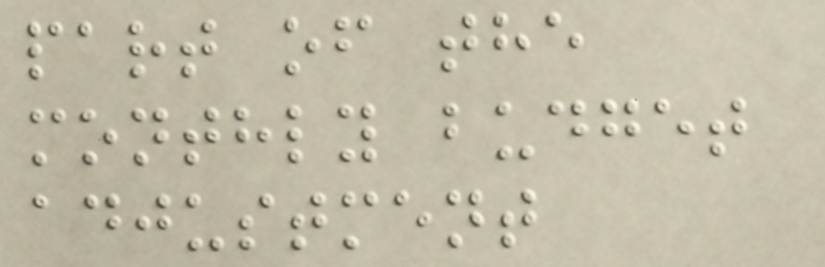part of the
monthly budget
adjustment
